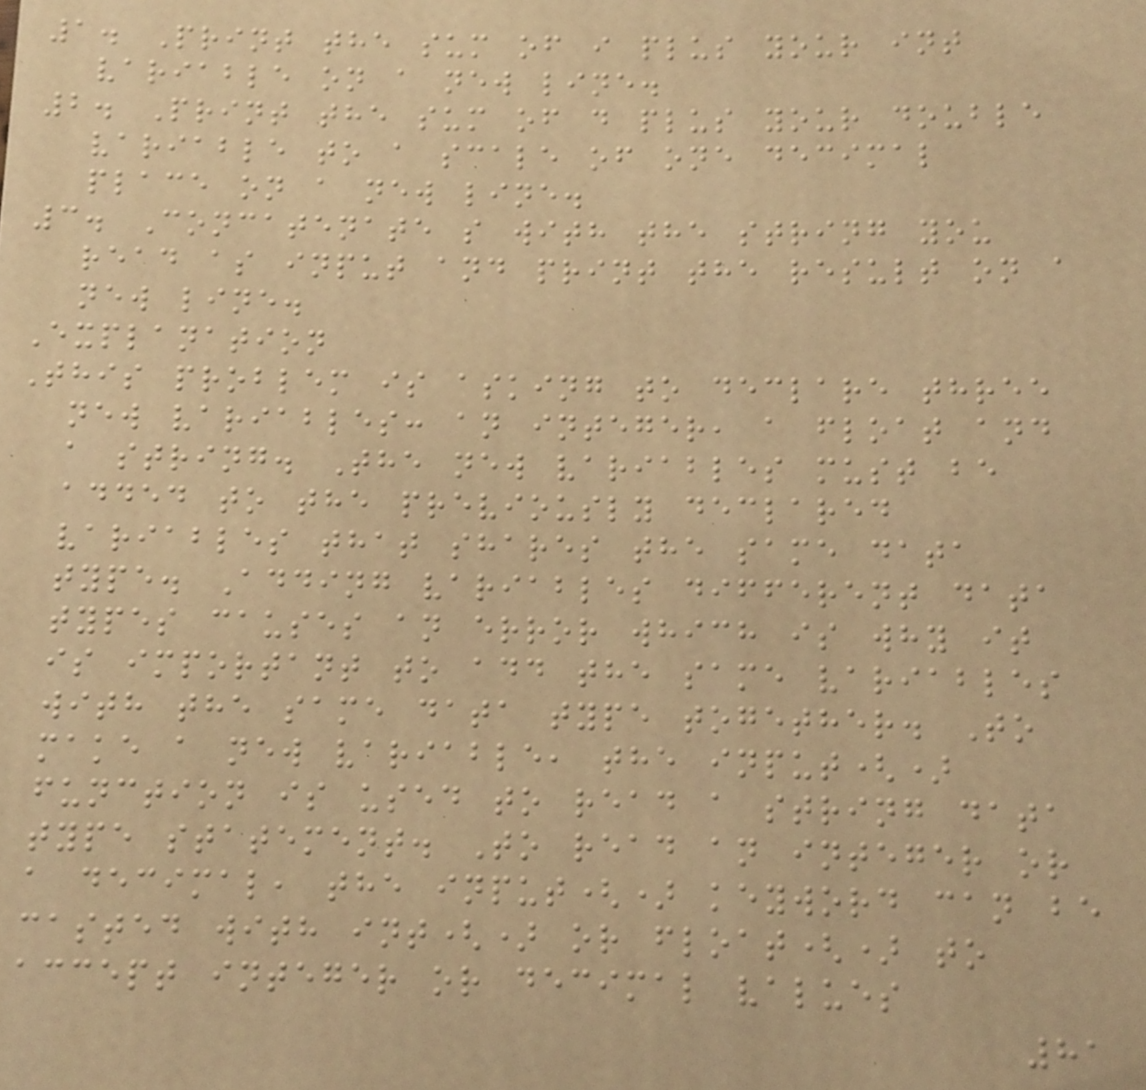1. Print the sum of i plus your int
variable on a new line.
2. Print the sum of d plus your double
variable to a scale of one decimal
place on a new line.
3. Concatenate s with the string you
read as input and print the result on a
new line.
Explanation
This problem is asking to declare three
new variables: an integer, a float and
a string. The new variables must be
added to the previously declared
variables that shares the same data
type. Adding variables different data
types causes an error which is why it
is important to add the same variables
with the same data type together. To
make a new variable, the input()
function is used to read a string data
type statement. To read an integer or
a decimal, the input() keyword can be
casted with int() or float() to
accept integer or decimal values
81
